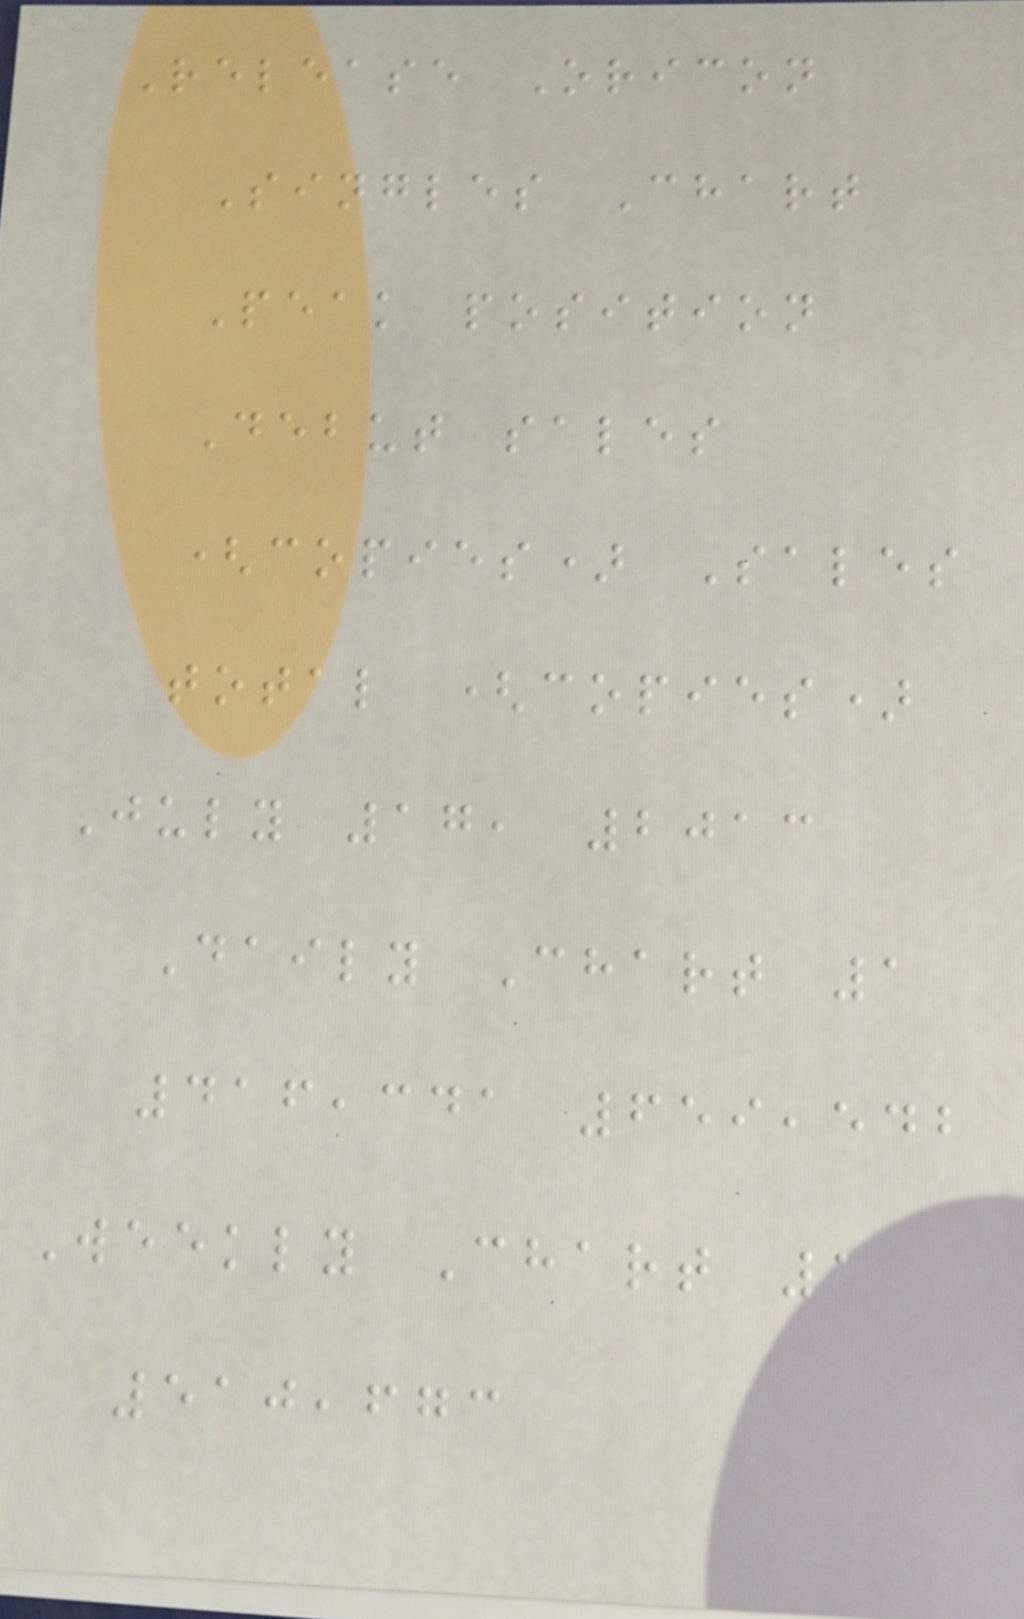Release Oricon
Singles Chart
Peak position
Debut sales
(copies) Sales
total (copies)
July 17, 2013
Daily Chart 1
416,341 659,542
Weekly Chart 1
510,673
